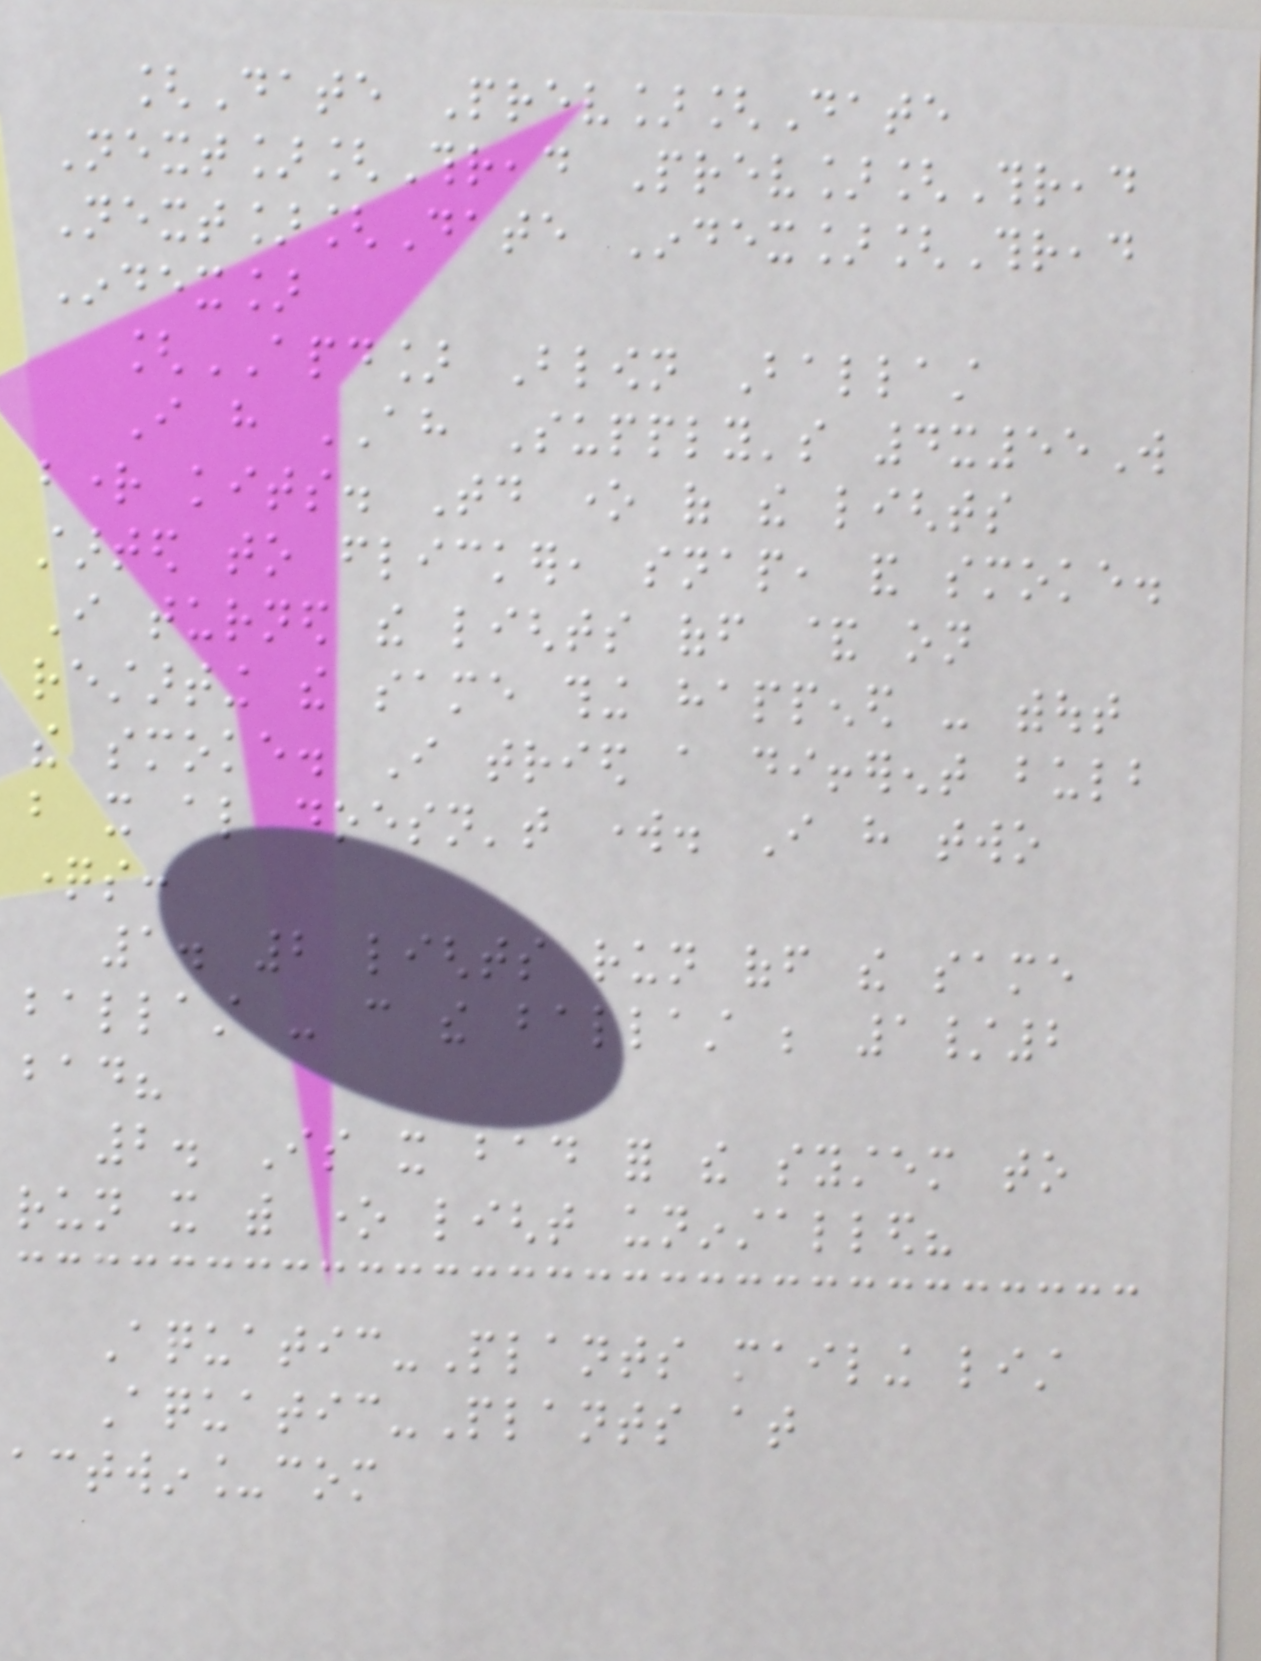[Date Prev][Date
Next][Thread Prev][Thread
Next][Date Index][Thread
Index]
[APD] Blown Ballast
I have AH Supply's 4x55W
bright kits. Today one of the lights
started to flicker, snap, and smoke.
I turned the lights off & on
restarting the same thing happened - without
the smoke. I tried a different bulb
but it also doesn't work. I have two
questions:
1. 2 lights run off the same
ballast - can the ballast be 1/2
bad?
2. Is it bad for the system to
run it with one light uninstalled?
Aquatic-Plants mailing list
Aquatic-Plants at
actwin_com
